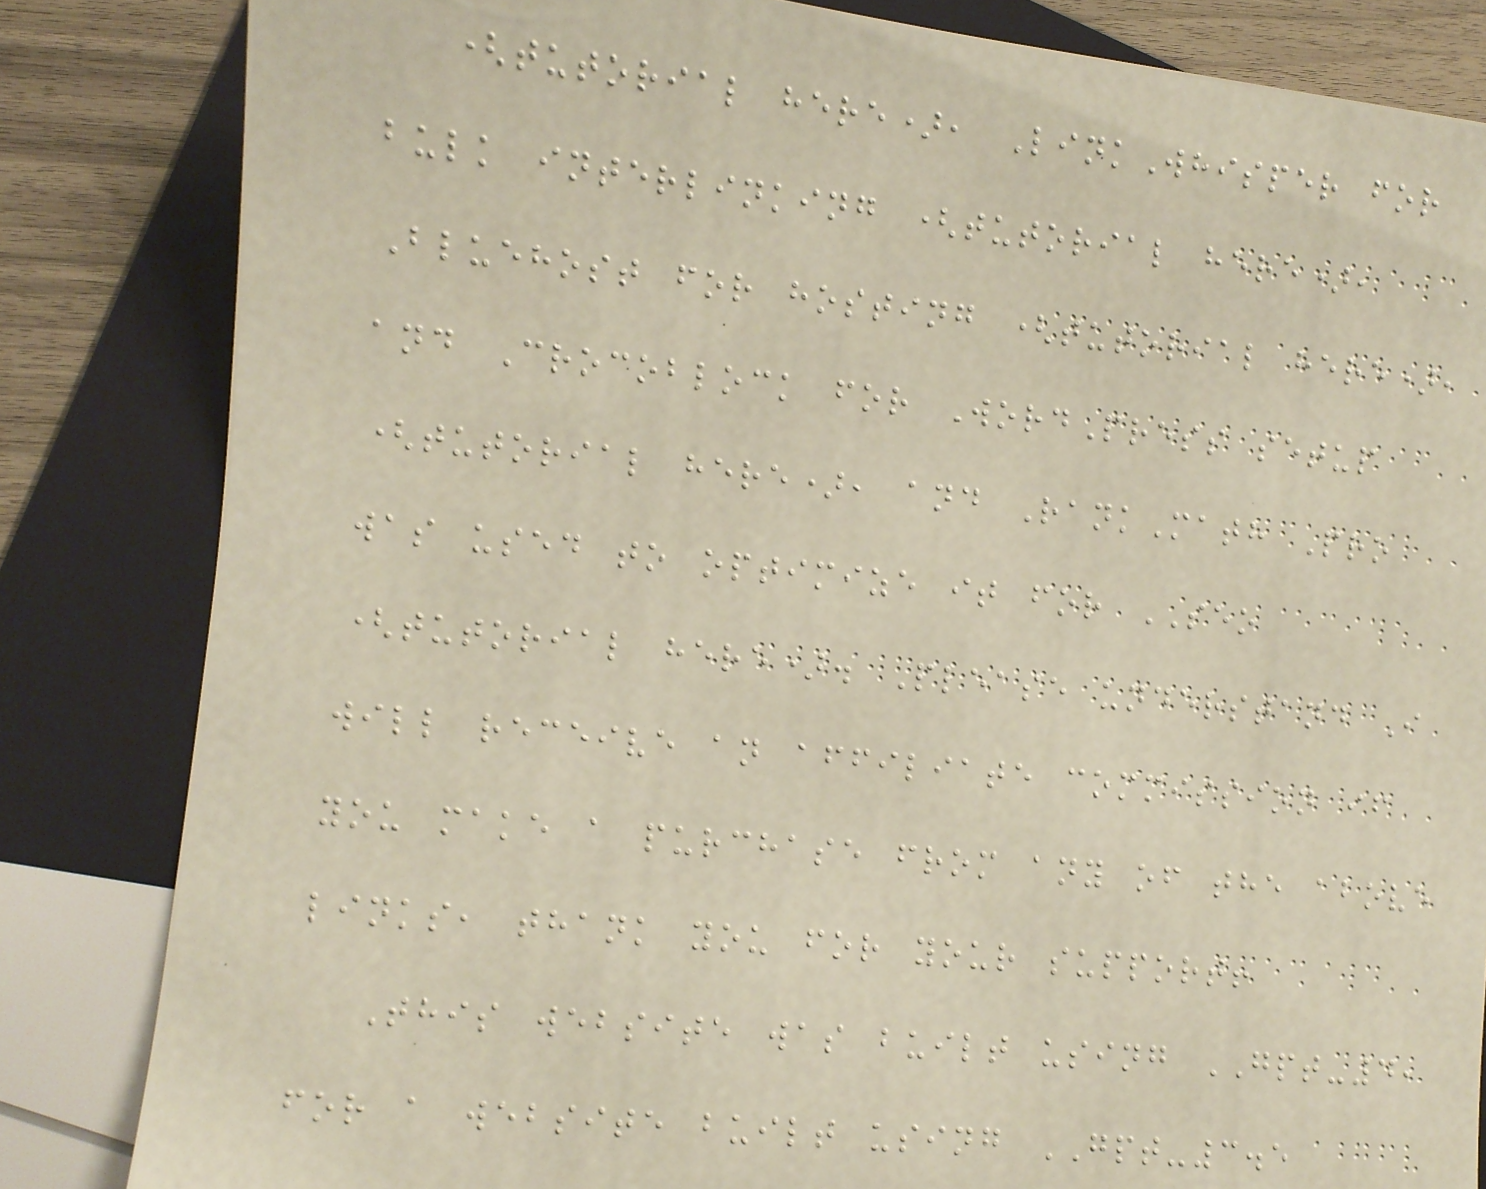(tutorial here), LinkWhisper for
bulk interlinking (tutorial here),
Bluehost for hosting (tutorial here),
and Crocoblock for WordPress setup
(tutorial here), and RankMath Pro
was used to optimize it for SEO
(tutorial here). Please understand I
will receive an affiliate commission if
you make a purchase from any of the above
links, thank you for your support!
This website was built using GPT-4,
for a website built using GPT-3.5
